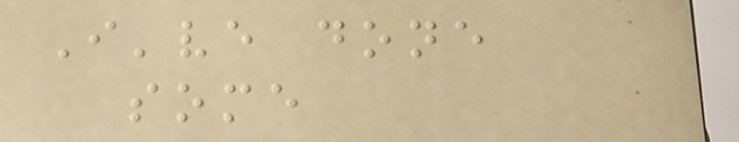I've done
some
